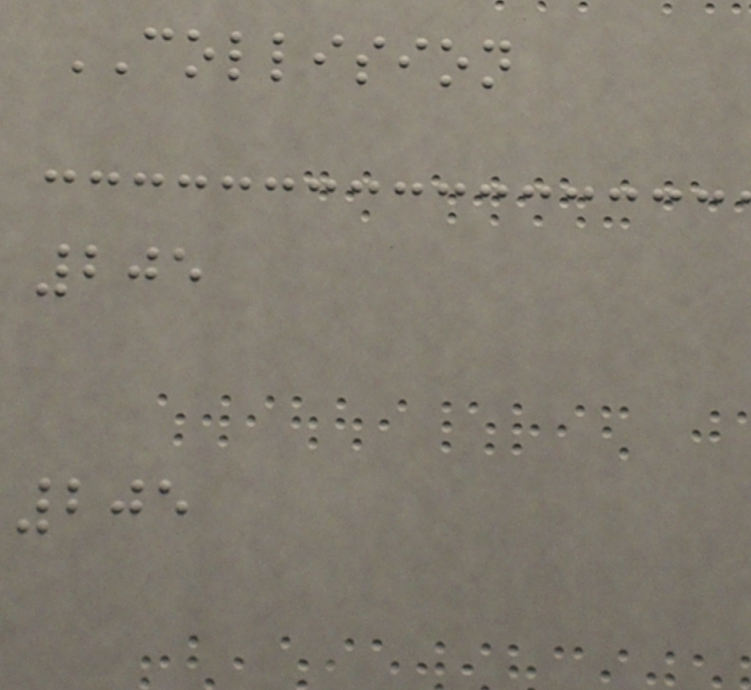COLLISION
205
205
